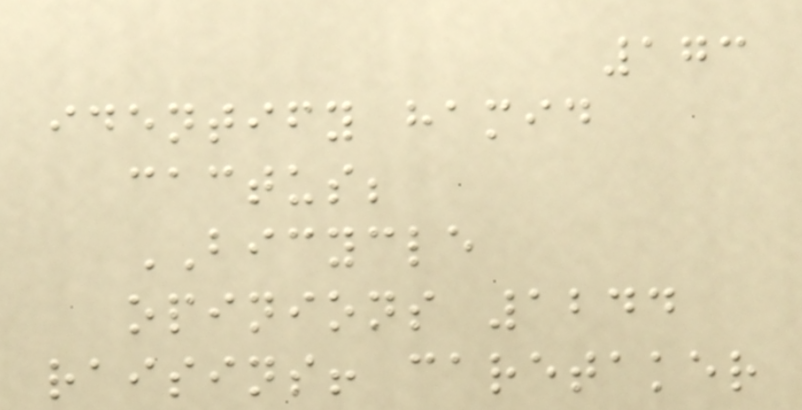173
identify hamid
cactus;
BICYCLE
opinions 1244
raisins! caretaker
